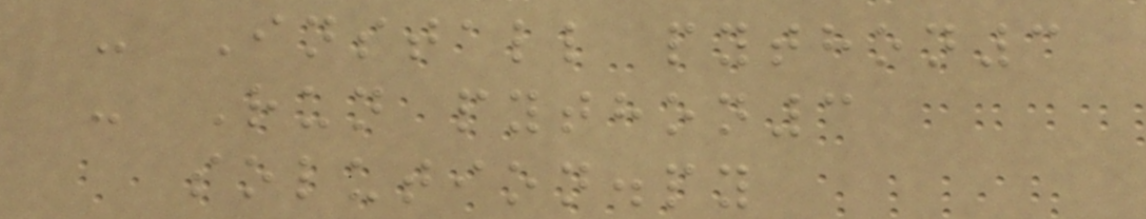- Install python3
- Run python3
solution.py
